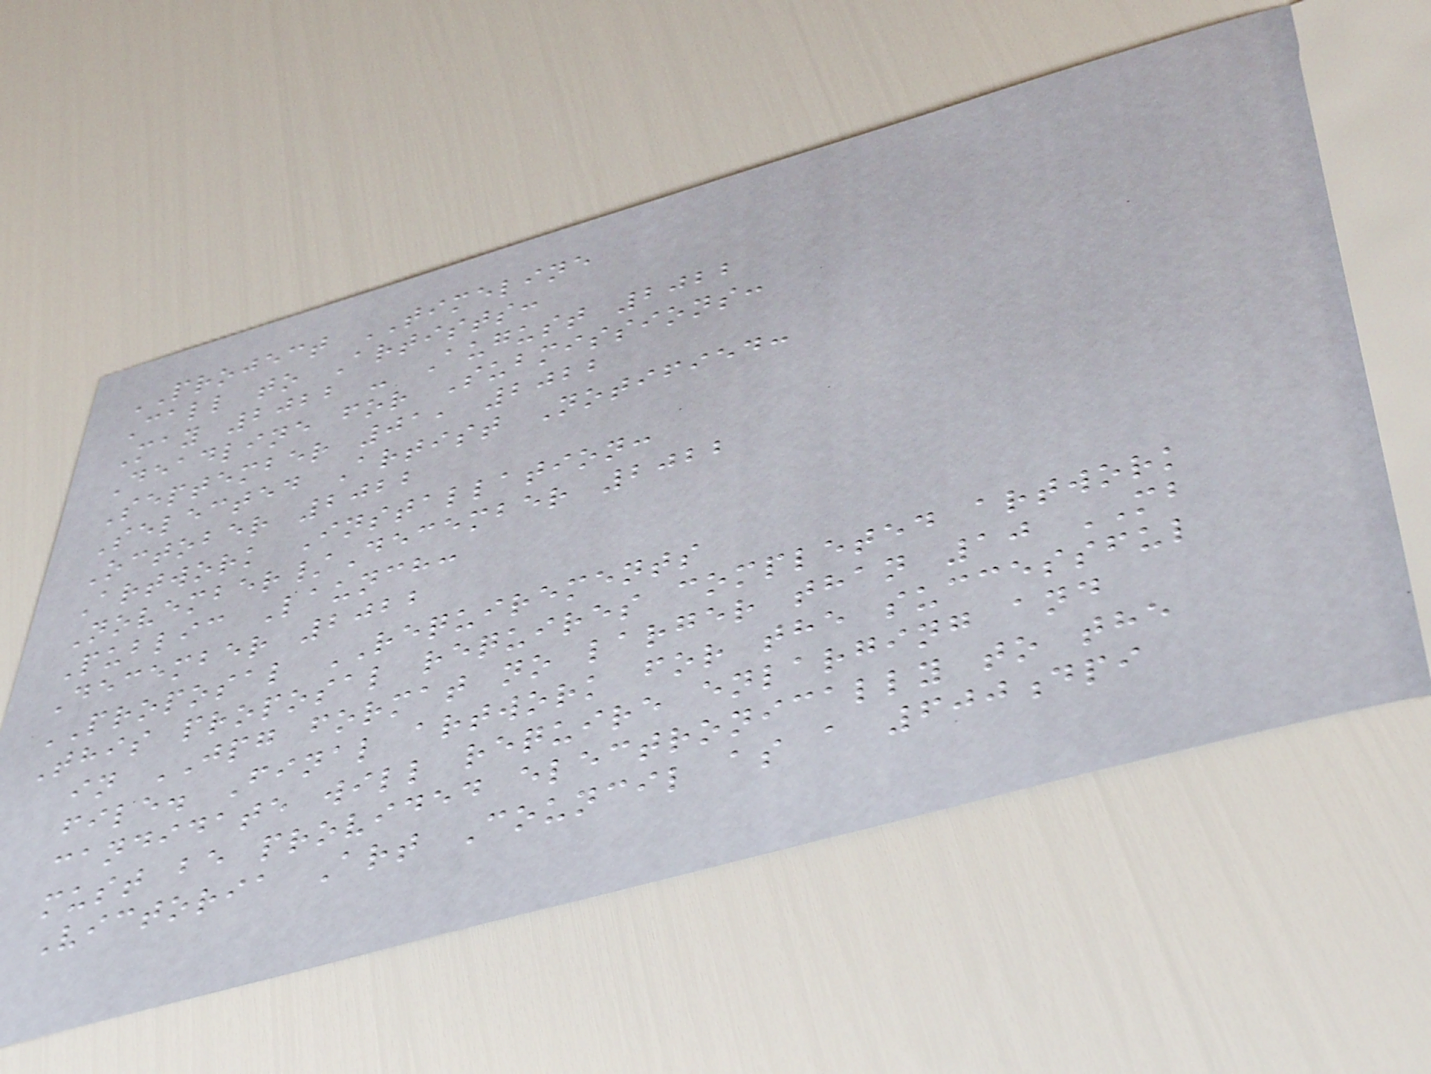PROJECT TIMELINE
Call to Artists:
May 2022 - August 2022
Deadline for Submissions:
September 01, 2022
Selected Artist Notified:
October 2022
Artwork Installation:
November/December 2022
Public Launch:
December 2022
PROPOSAL REQUIREMENTS
This proposal requires completed artwork
in JPG format no larger than 10 MB
file. Final artwork for the successful
candidate will require enlarging and
must be provided electronically to the
Victoria Art Council as a 600dpi
